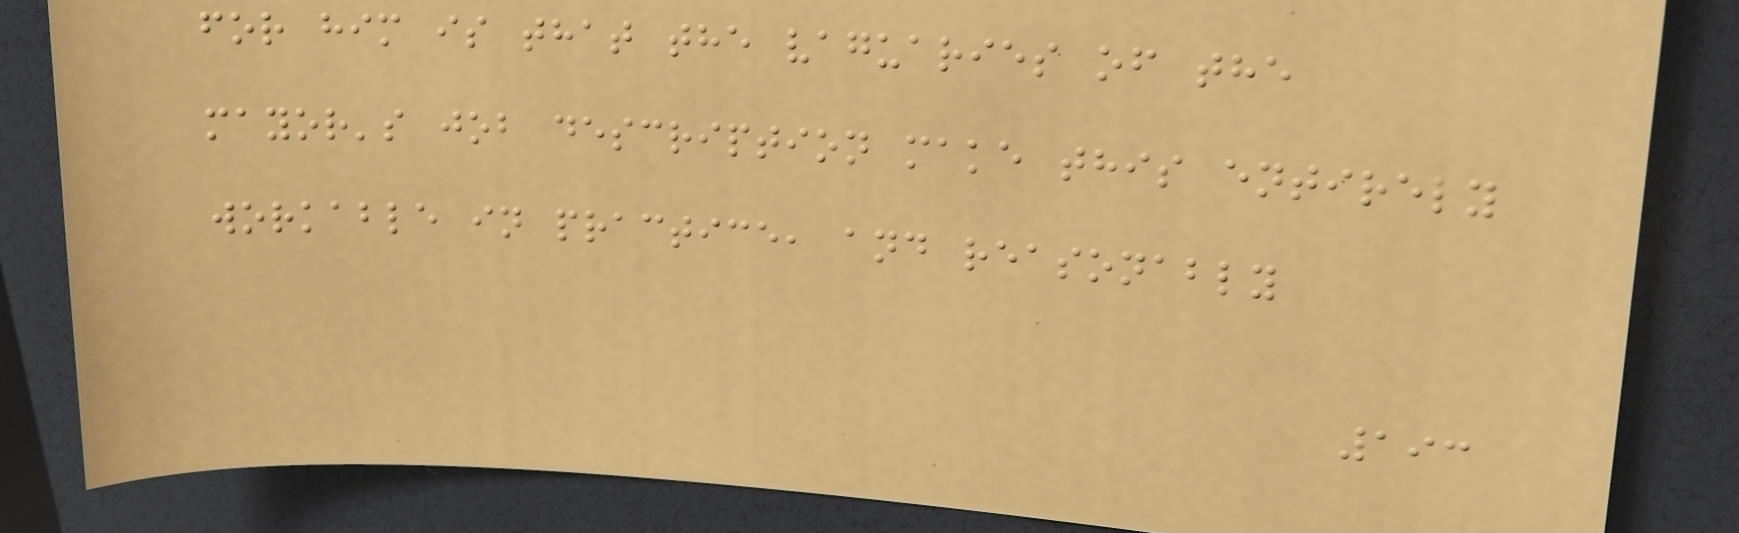for him is that the vaguaries of the
mayor's job description make this entirely
workable in practice, and reasonably
193
